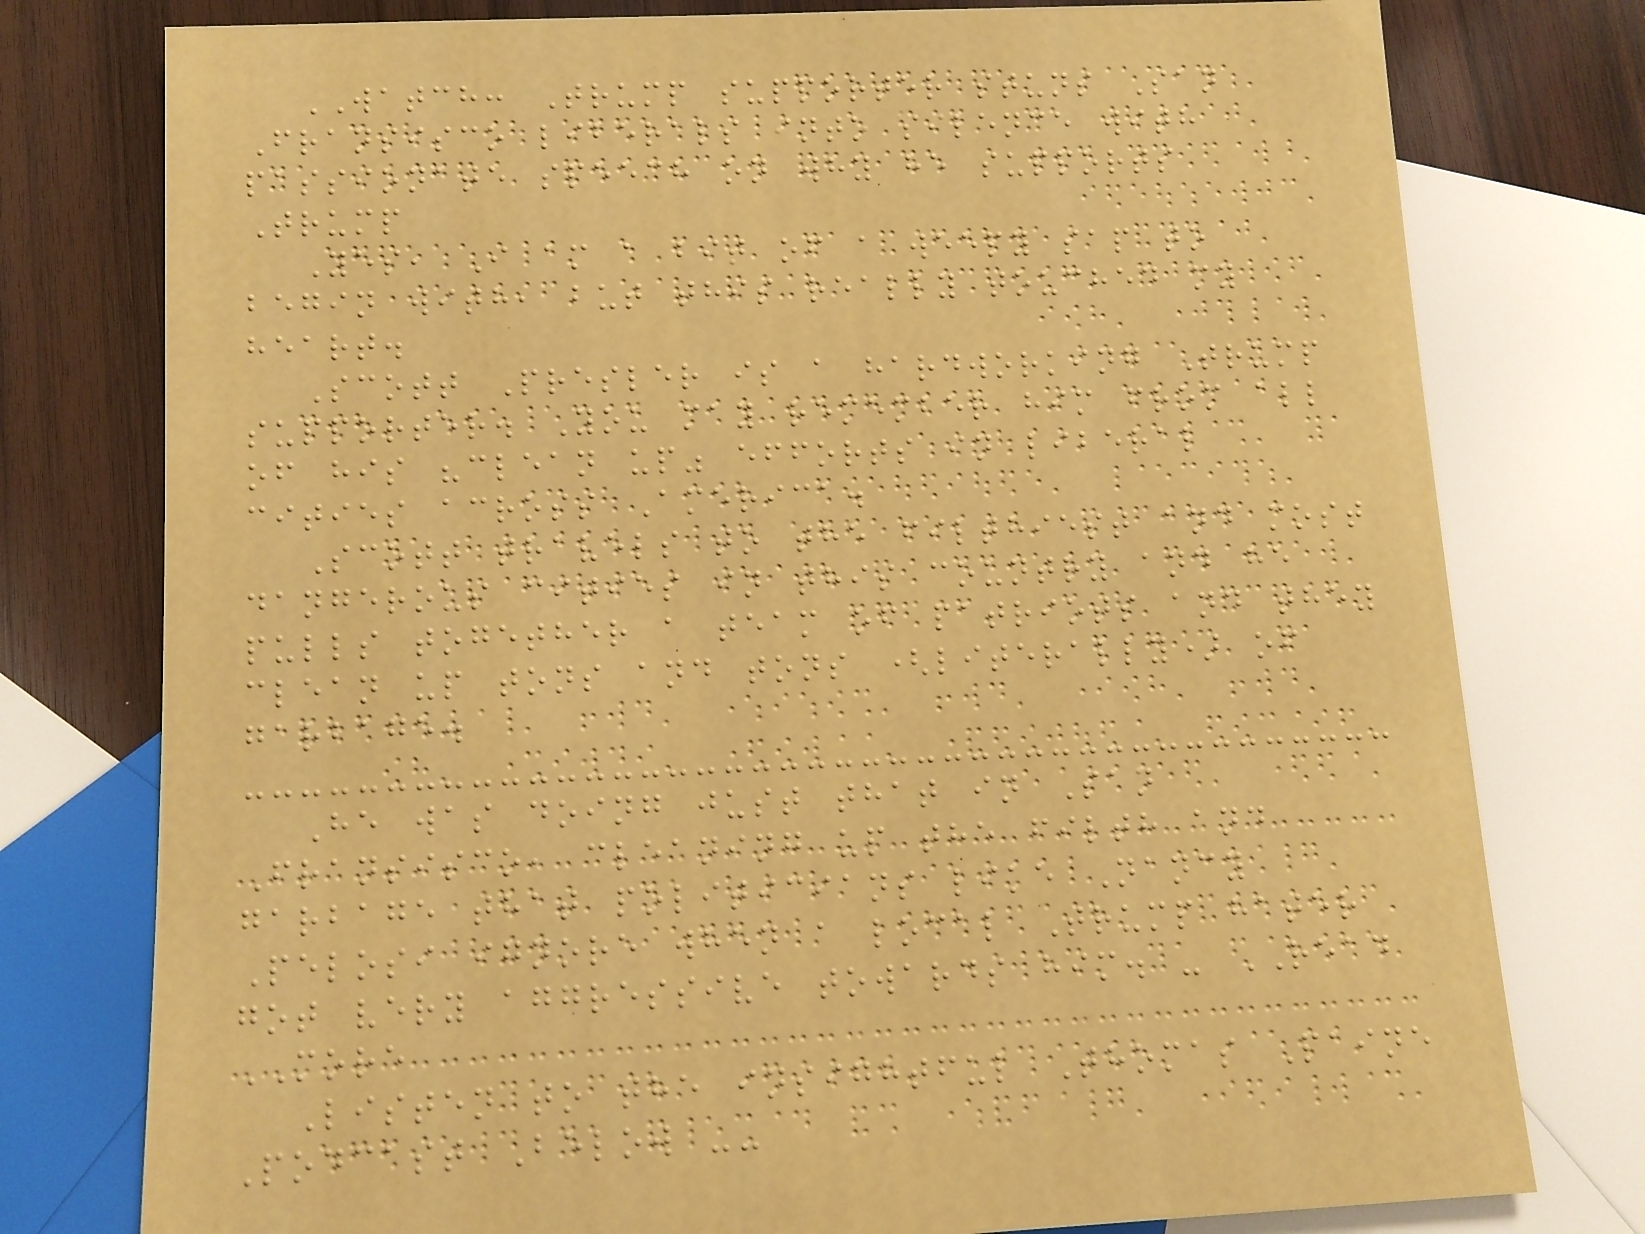WATCH: Trump supporter stuns San
Fransisco liberals into silence with
passionate speech on why he supports
Trump
Yes, I am a bit of a weepy sap to
begin with, but this really touched my
heart.
Scott Presler is a hardworking Trump
supporter. You may remember him from all
of his "clean up" efforts in liberal
cities across America.
Scott travels to the filthiest and most
dangerous cities in this country and he
pulls together a team of patriots and they
clean up tons and tons (literally) of
garbage.
He was doing just that in San
Fransisco, cleaning up the filth and
garbage that politicians like Nancy
Pelosi ignore when a local Trump hater
got very aggressive towards him. - READ
MORE
Listen to the insightful Thomas Paine
Podcast Below --
